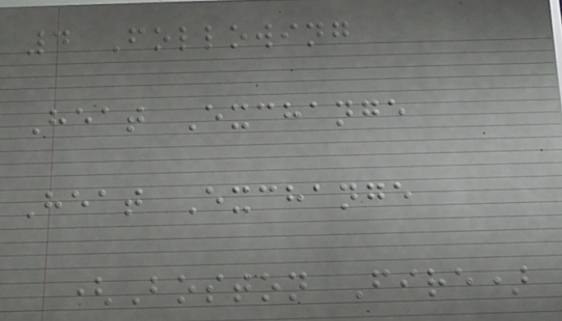4 Following
Heat Exchange
Heat Exchange
(Boston Fire)
